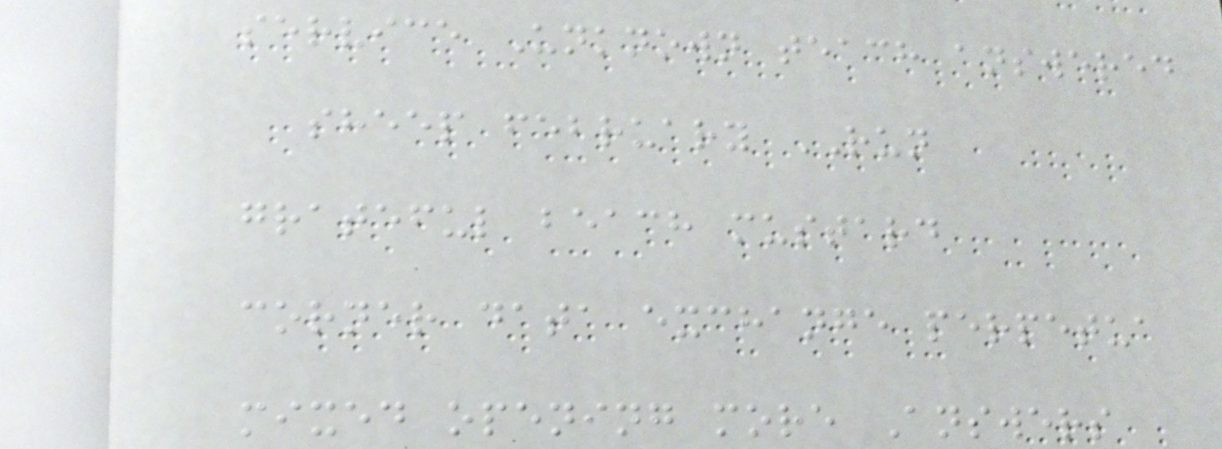service Unknown teach answered
sheep february RUN
grateful beach mustard
corner data exchange perpetua
mixed opening more Answers
